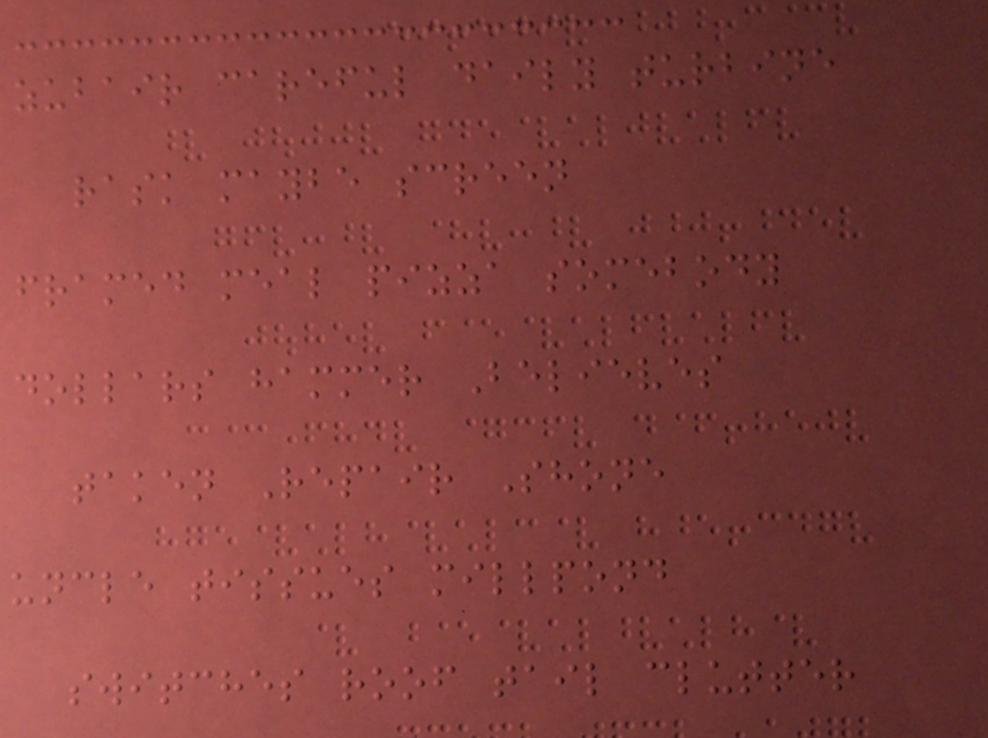zubair careful daily turbine
rask maybe screen
framed meal pizza somebody
dollars hammer Believes
taken Repair Shone
uncle tissues millpond
switches roof tail clutter
